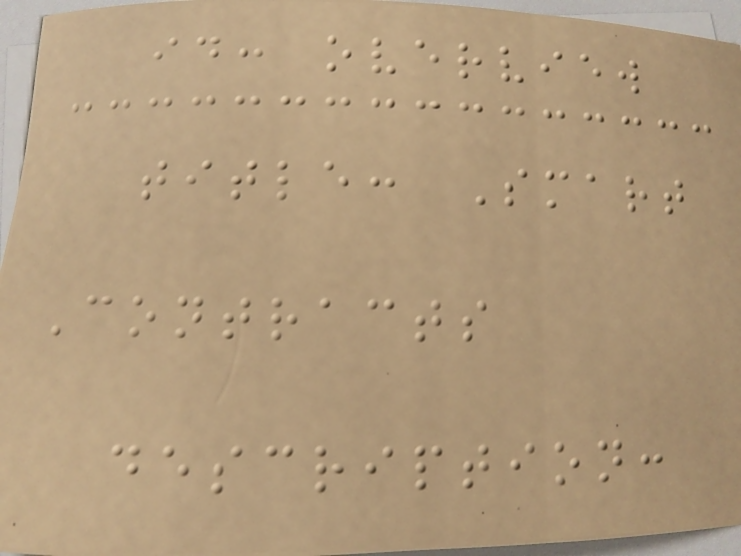id: overview
title: Smart
Contracts
description:
